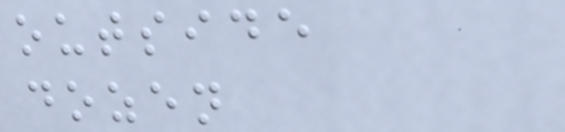outside
dozen
